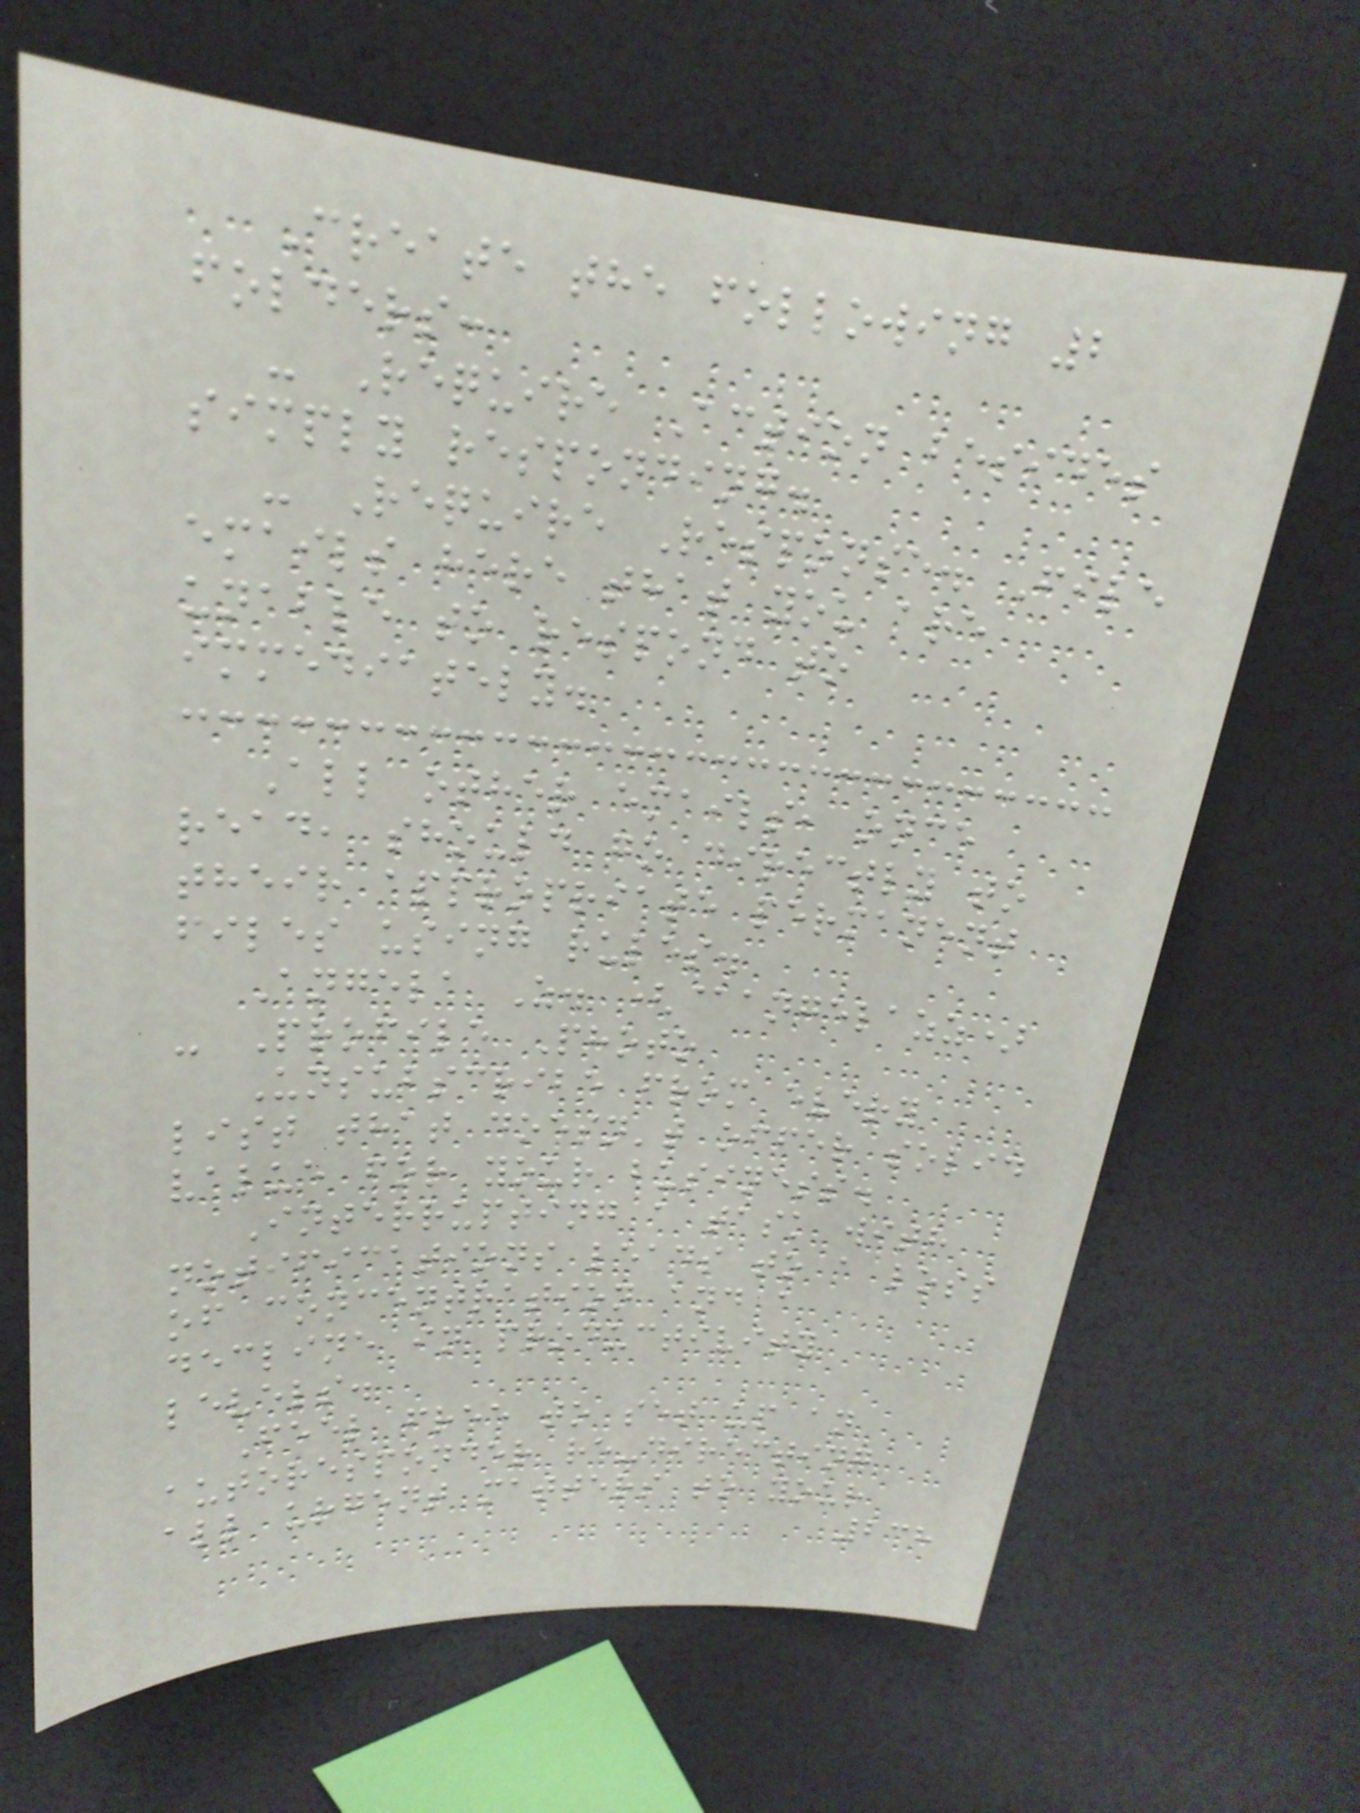Create the following 2
folders:
- Require Action besides
simply responding.
- Require Response. File
emails here that you are
unable to respond to
immediately.
All other emails, once
read, should go directly to
their appropriate permanent
files using rules.
Angela Z. (@angelazz)
- Profile Photo
Unsubscribe from every
list that doesn't offer solid
value for your business.
Interrupting a task with
notifications leads to a loss
of concentration and a
decline in productivity
levels.
Feel free to set up an
autoresponder re-directing
all urgent matters to your
238
